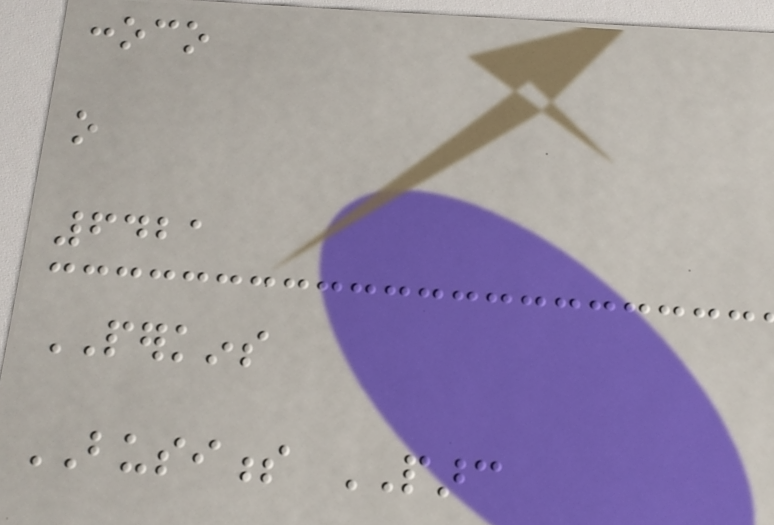conoco
o
6421
PERKINS
BUSINESS PARC
